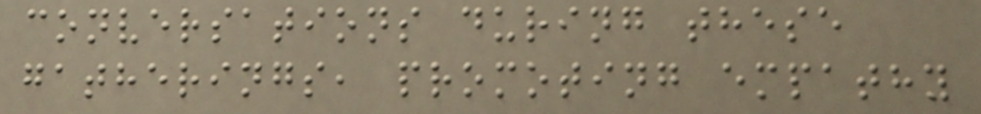conversations during these
gatherings, promoting empathy
